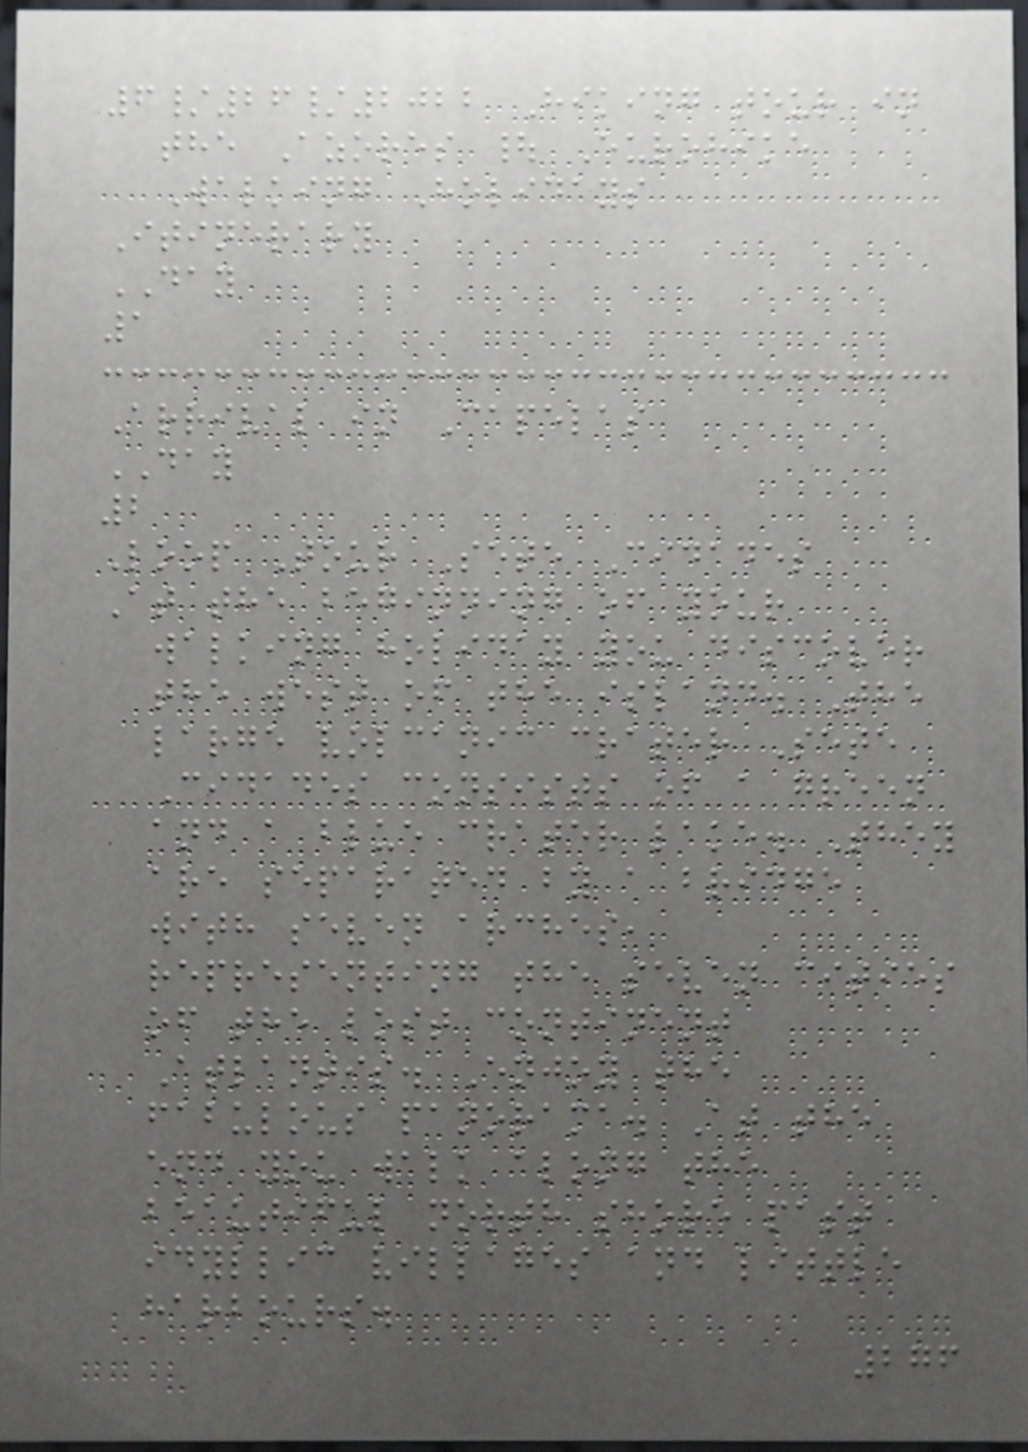6/26/2022 Hiking tour in
the Azores | Eurohike
Walking Holidays
Itinerary
DAY
1
Arrival in Capelas
DAY
2
Loop Tour Sete Cidades
At the beginning of your
walking holiday you discover
the west of the island. The
large volcanic crater Sete
Cidades consists of a green
and a blue crater lake. They
are separated by a bridge
with seven arches,
representing the seven cities
of the lost continent
Atlantis. Enjoy the
fabulous panorama. At the
end you walk along the
beautiful north shore past
idyllic villages and little
harbours.
276
